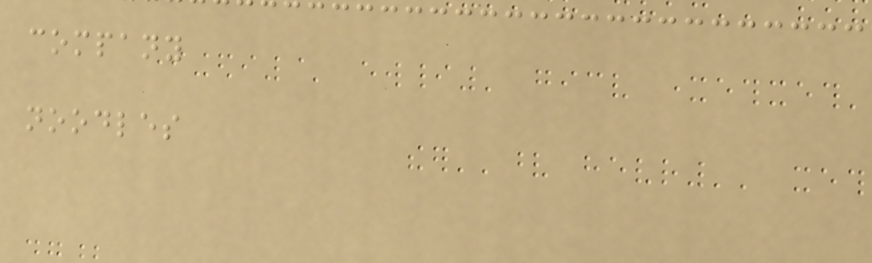company
noodles
